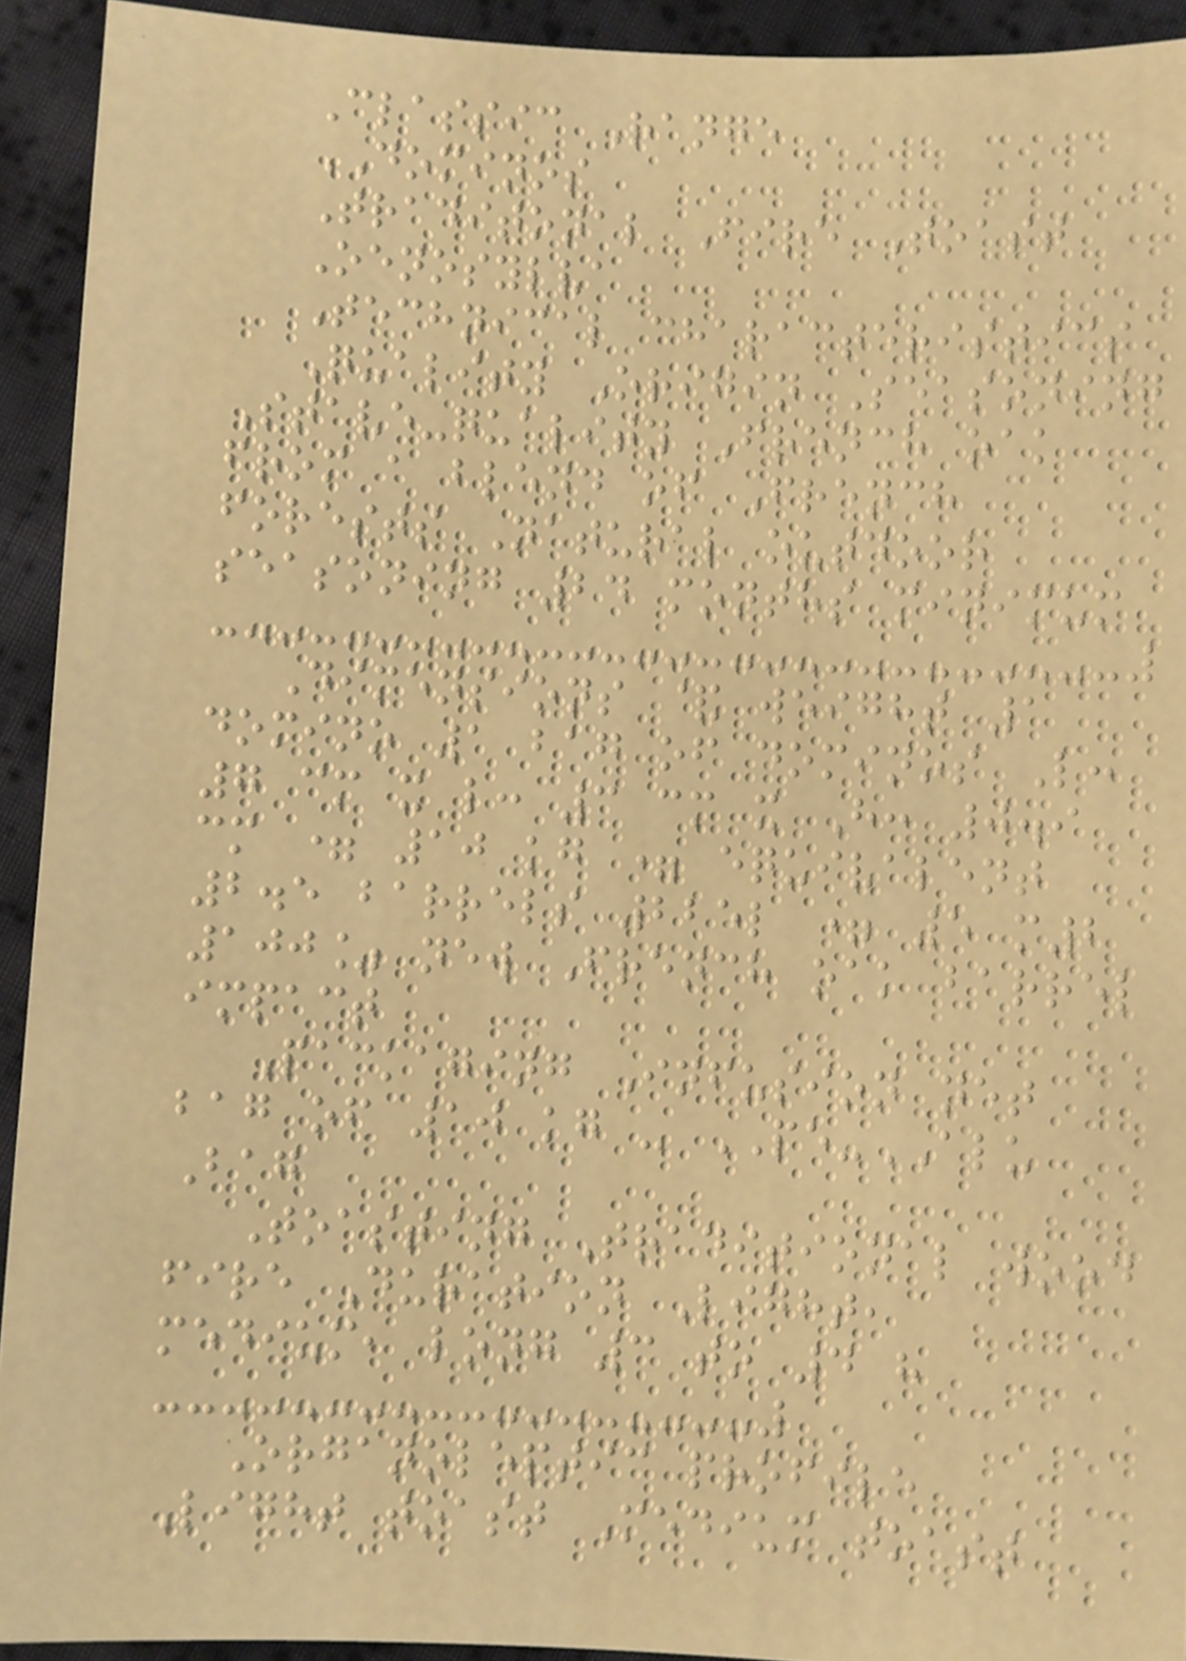Classic Range
DOMINOS
Traditonal Fire Toast
Oenosylva
Technical characteristics
Quality Origin Seasoning
Stave-quality French oak
from a blend of French
forests Natural outdoor
seasoning 24 months minimum
Dimensions & weight 1
domino 1 bag of dominos L:
7 cm x l: 3 cm x H: 0.9
cm = 10 kg = equivalent
2.5 barrels 225l = 5 m2
100% new French oak barrel
impact
Packaging Infusion net
bag of 10 kg - PE-ALU
Bag
Toasting Traditional wood
fire Duration Light,
medium, long 3 to 4 h
Organoleptic profile
Light toast Medium toast
